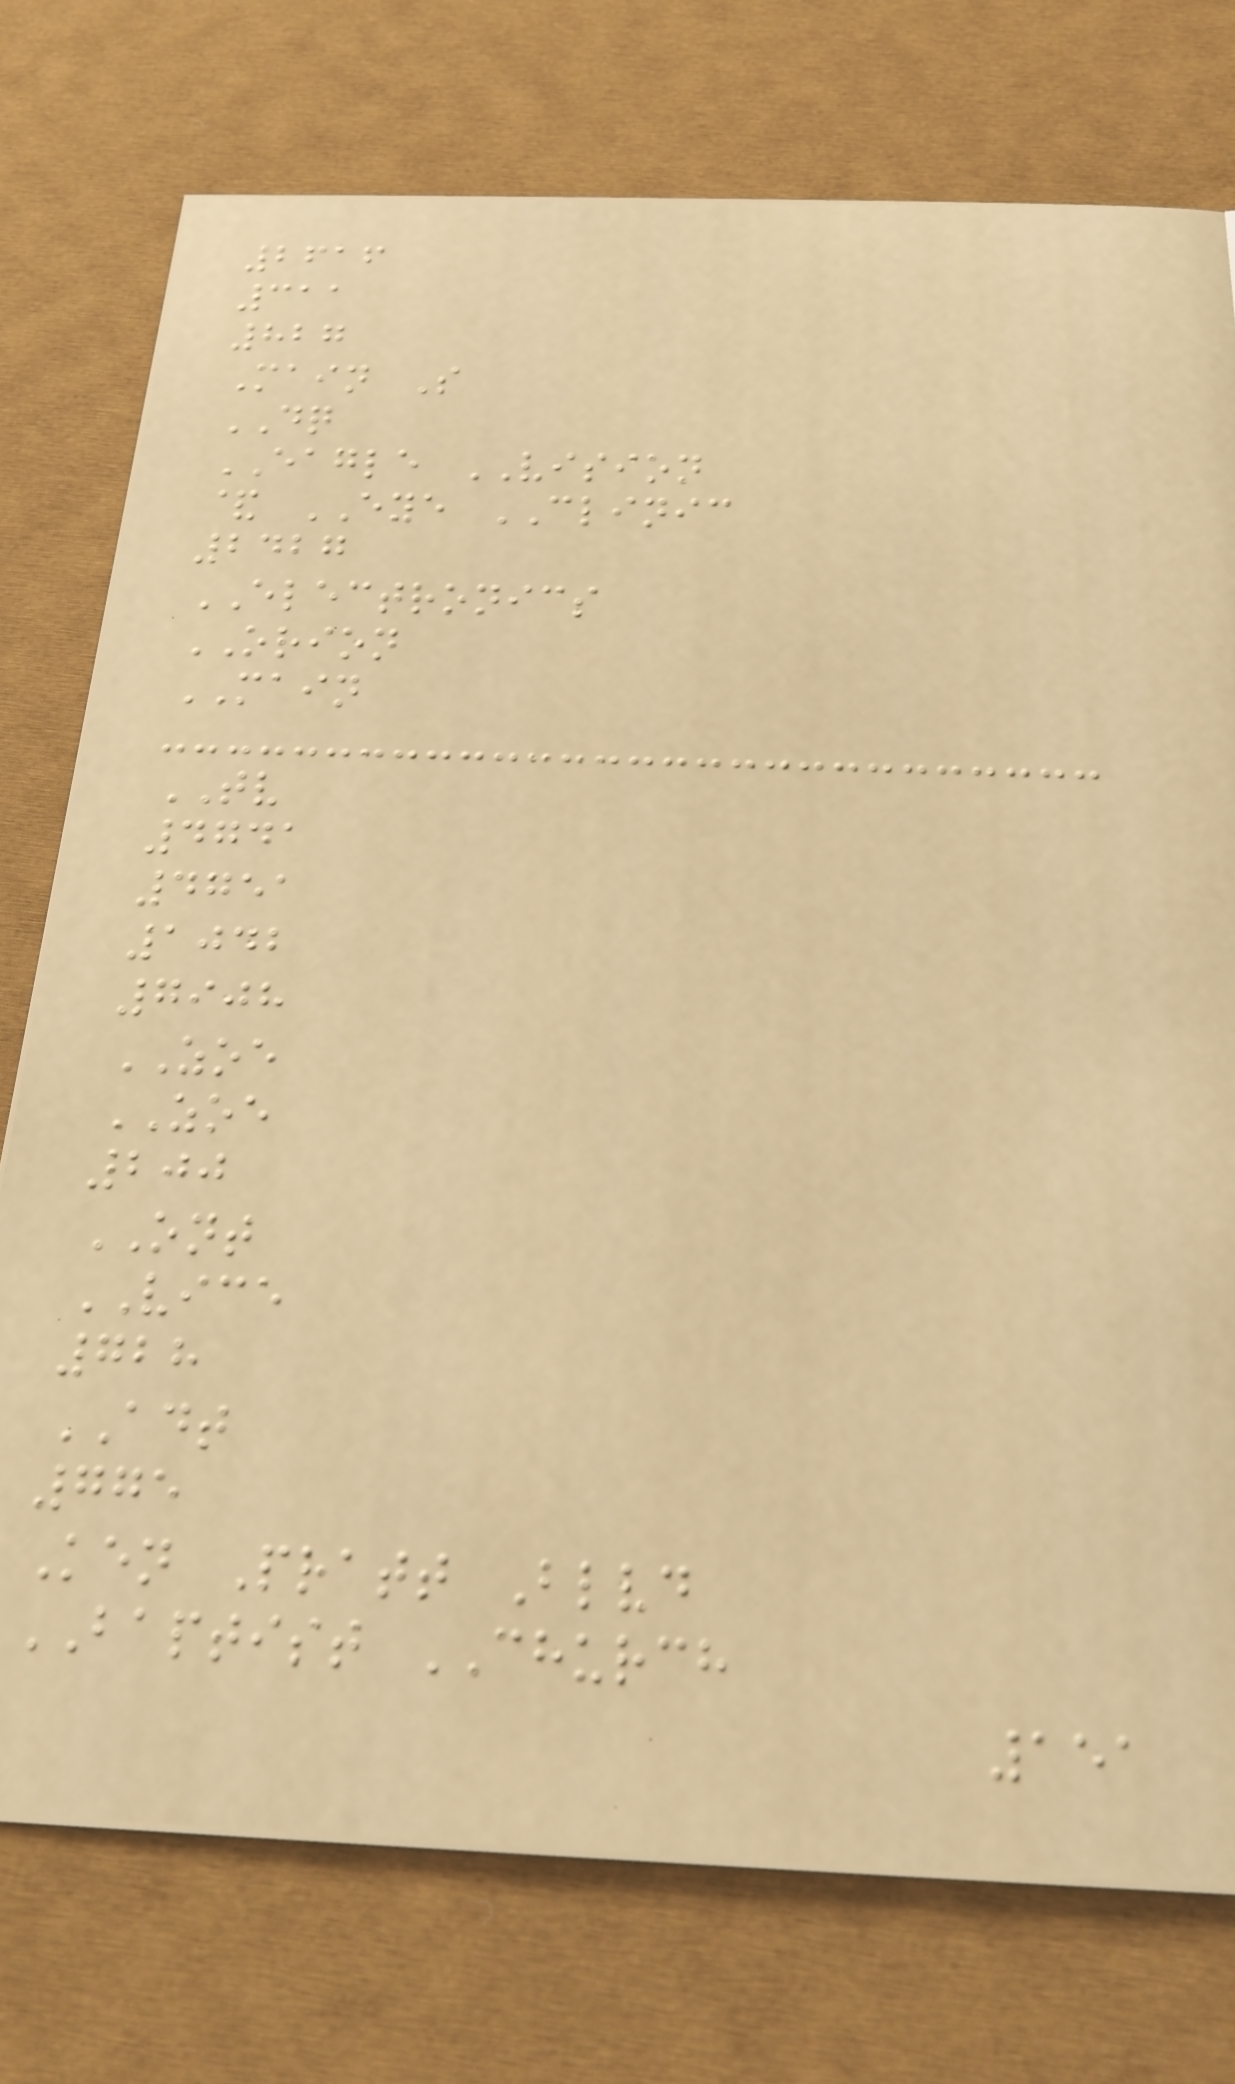2616
311
827
Main S
DQ
EAGLE VISION
& EYE CLINIC
2427
ELECTRONICS
ORION
MAIN
TV
4741
4751
1042
7908
ZOE
ZOE
200
ONT
VICE
728
ADT
775
Ken Pratt Blvd
BAPTIST CHURCH
151
